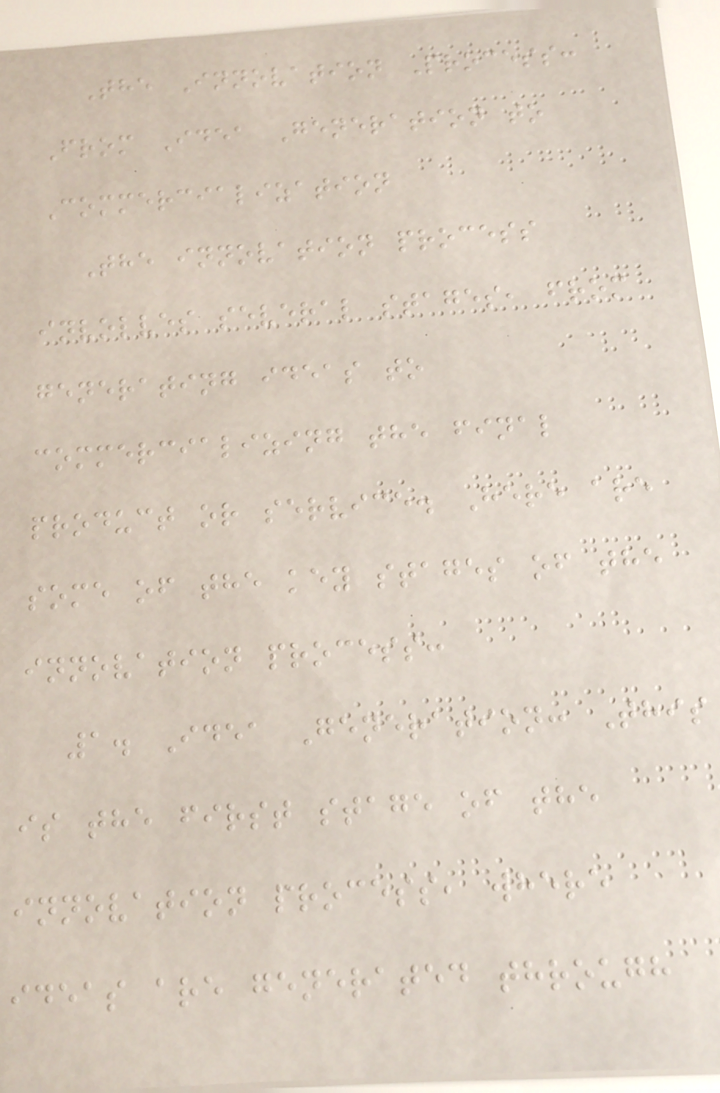The Innovation Process:
From Idea Generation to
Commercialization
The innovation process
involves several stages, from
generating ideas to
commercializing the final
product or service. Here are
some of the key stages of the
innovation process:
1. Idea Generation: This
is the first stage of the
innovation process, where
ideas are generated through
